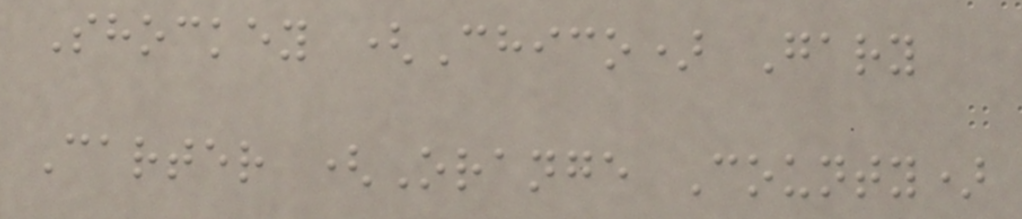Shockey (Chico) Gary
Carter (Orange County)
